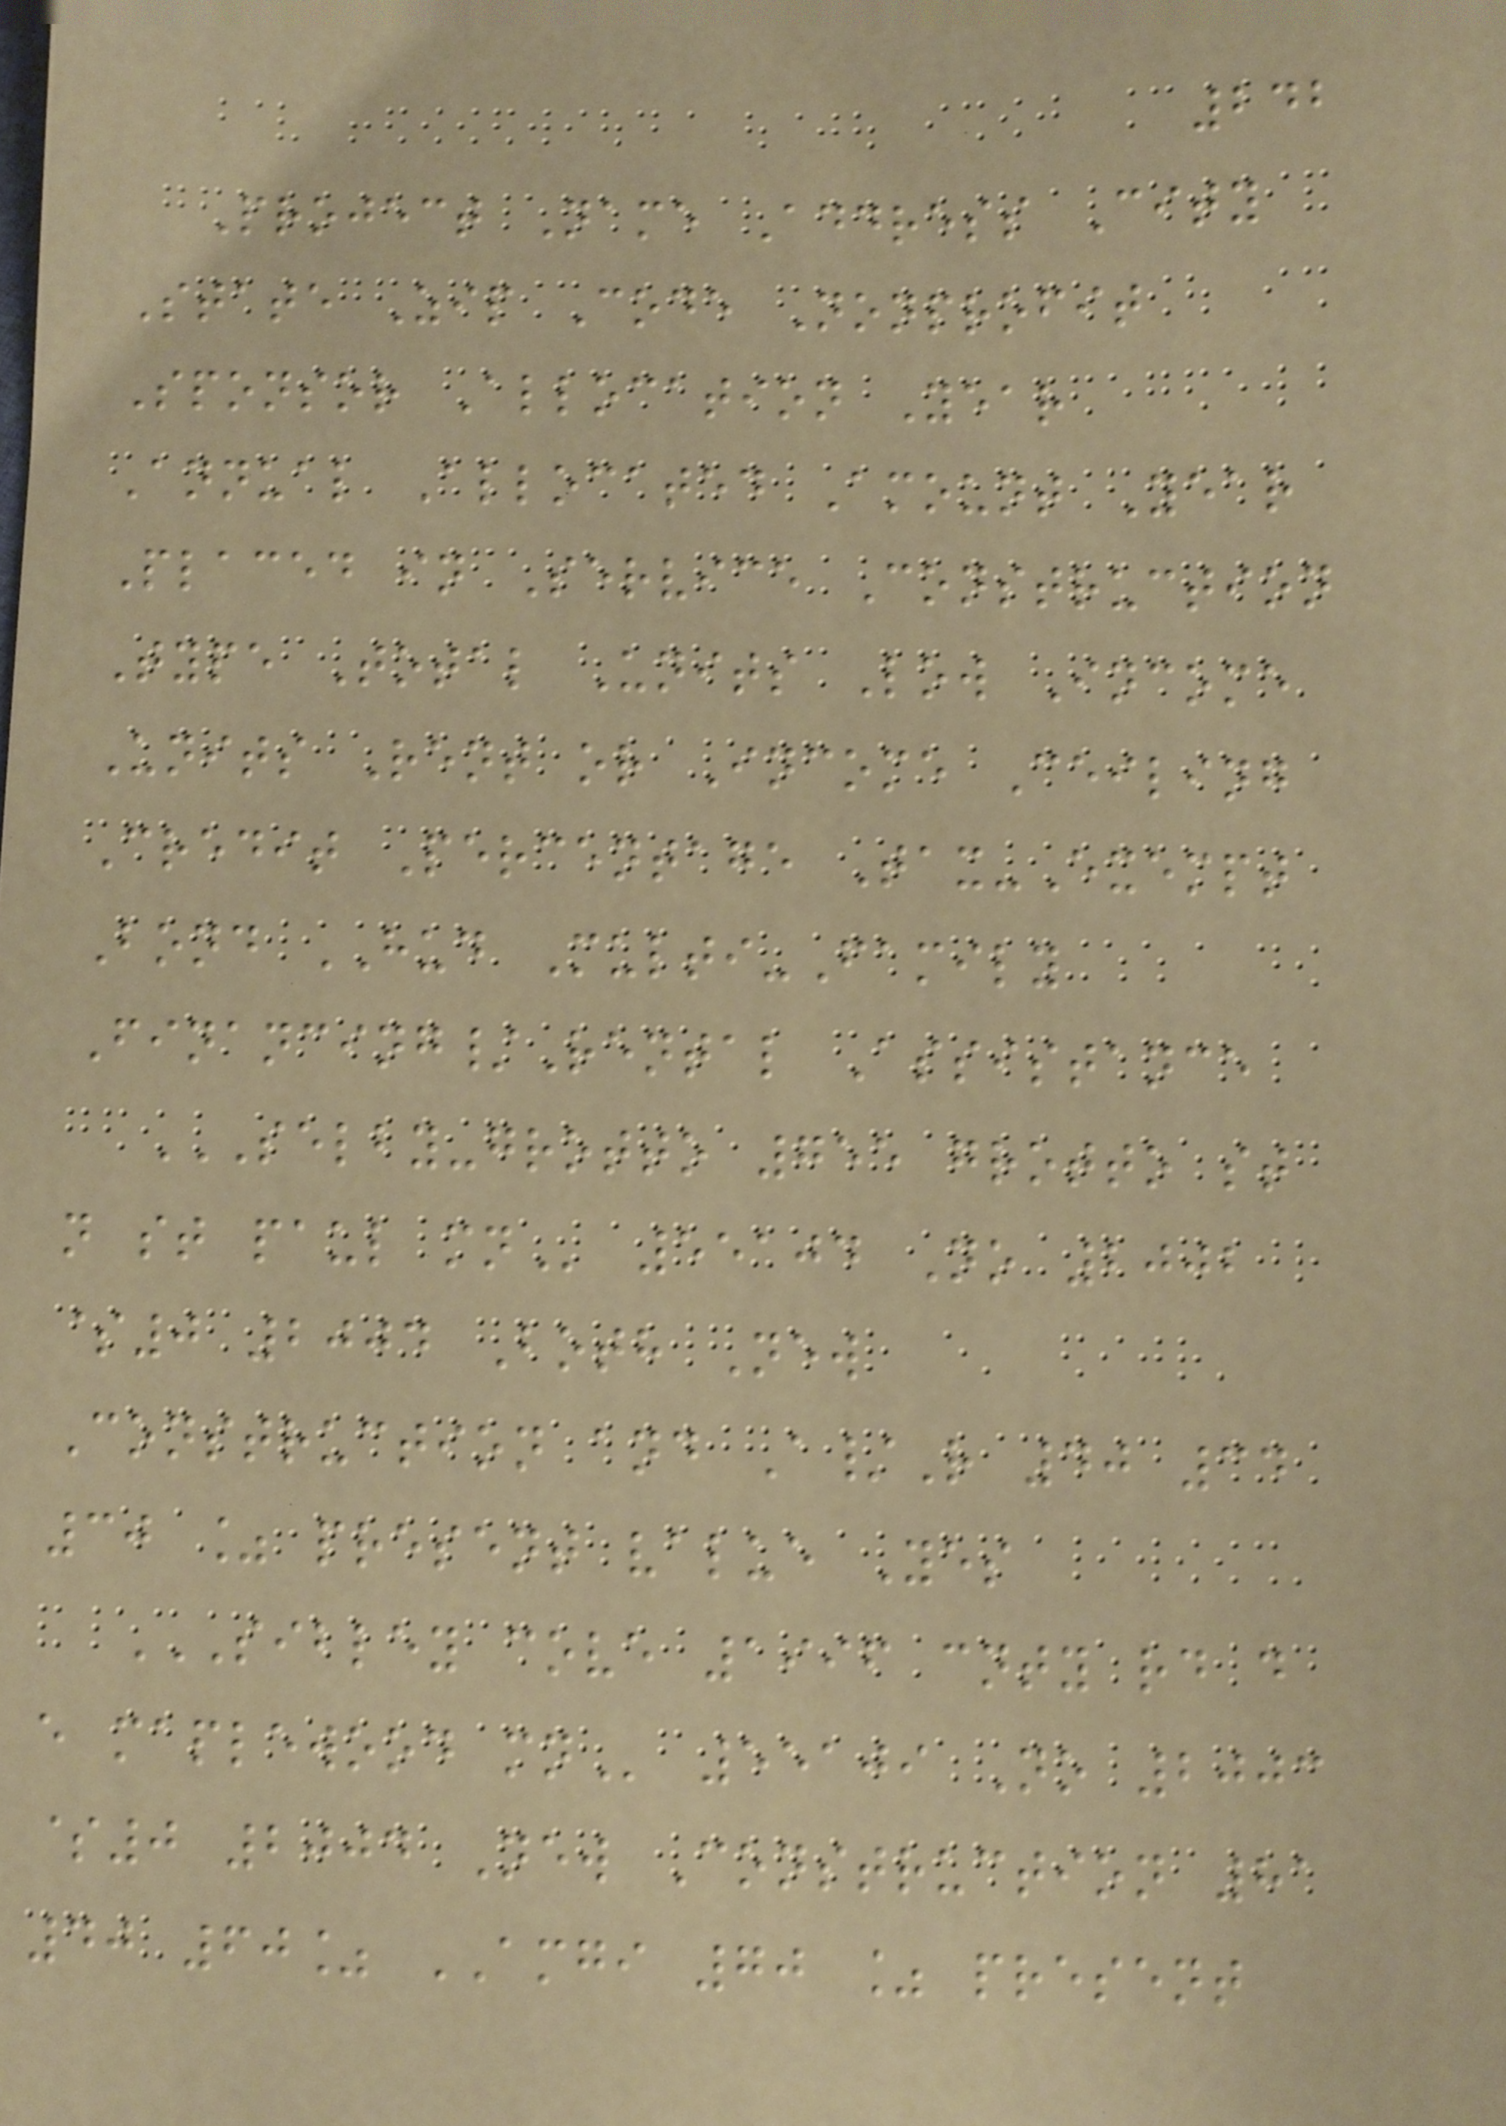242
Project Name Address City
State Zip Code Nonprofit
Sponsor Allocation Year
Annual Allocated Amount Year
Placed in Service Construction
Type Total Units Low Income
Units Rent or Income Ceiling
Credit Percentage Tax-Exempt
Bond HUD Multi-Family
Financing/Rental Assistance
SELBY-GROTTO 755 GROTTO ST
N ST PAUL MN 55104 No 2002
$0 2004 Both New
Construction and A/R 40 34
30 % present value Yes
SIBLEY COVE 1996 CNTY RD D
E MAPLEWOOD MN 55109 No 2003
$0 2004 New Construction 81
40 60% AMGI 70 % present
